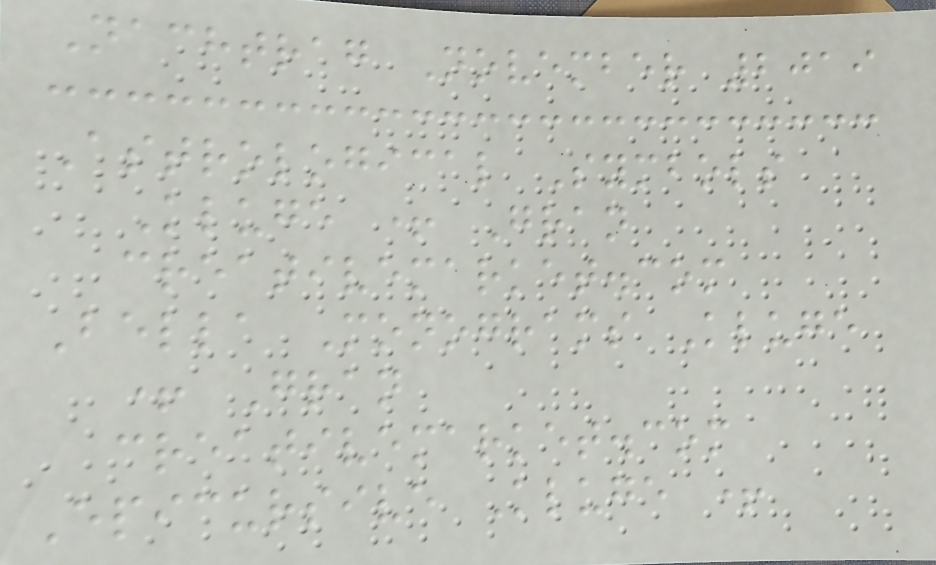Nachtrag November 2019
Astrological Symbols
Kluge + Gran
creativemarket.com
Bella Monograms Kluge
+ Gran
creativemarket.com
Epicursive Kluge +
